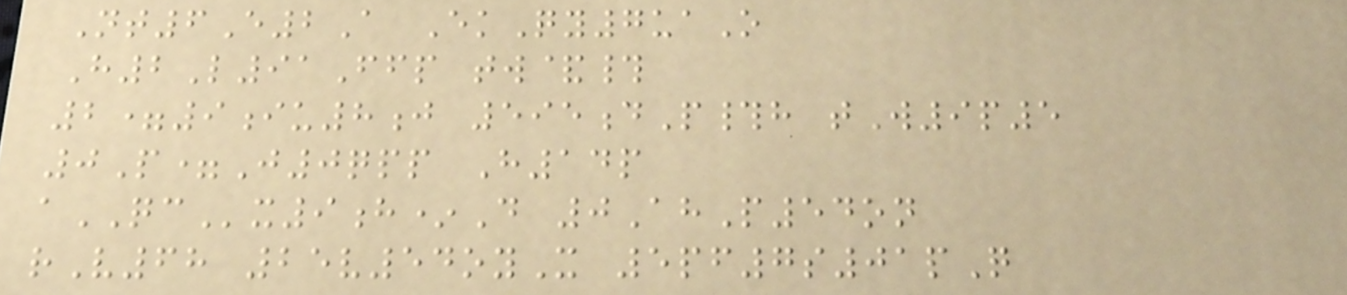Nt6E2A EkQy7uaO
H2L91Ffp tw&#
2=9iu8j 595dP#h tW9p5
0P=J0qpp H14p
aQCx9h*D 0AhP54on
rV68 25v54oyX 5pf7s01pQ
